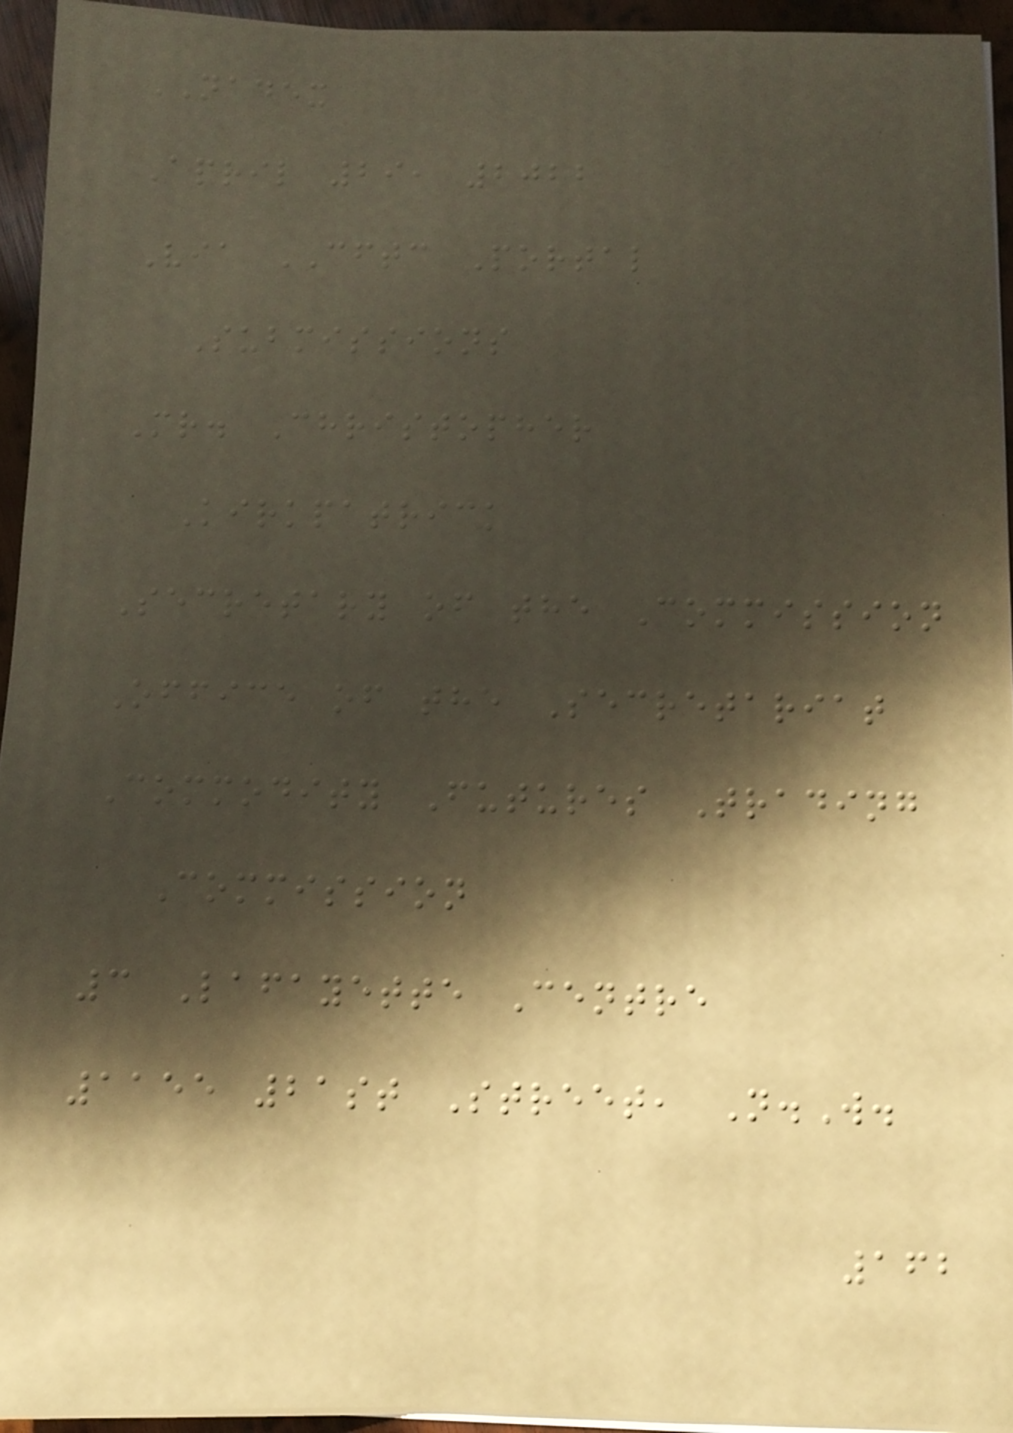NADEX
April 29, 2022
Via CFTC Portal
Submissions
Mr. Christopher
Kirkpatrick
Secretary of the Commission
Office of the Secretariat
Commodity Futures Trading
Commission
3 Lafayette Centre
1155 21st Street, N.W.
162
